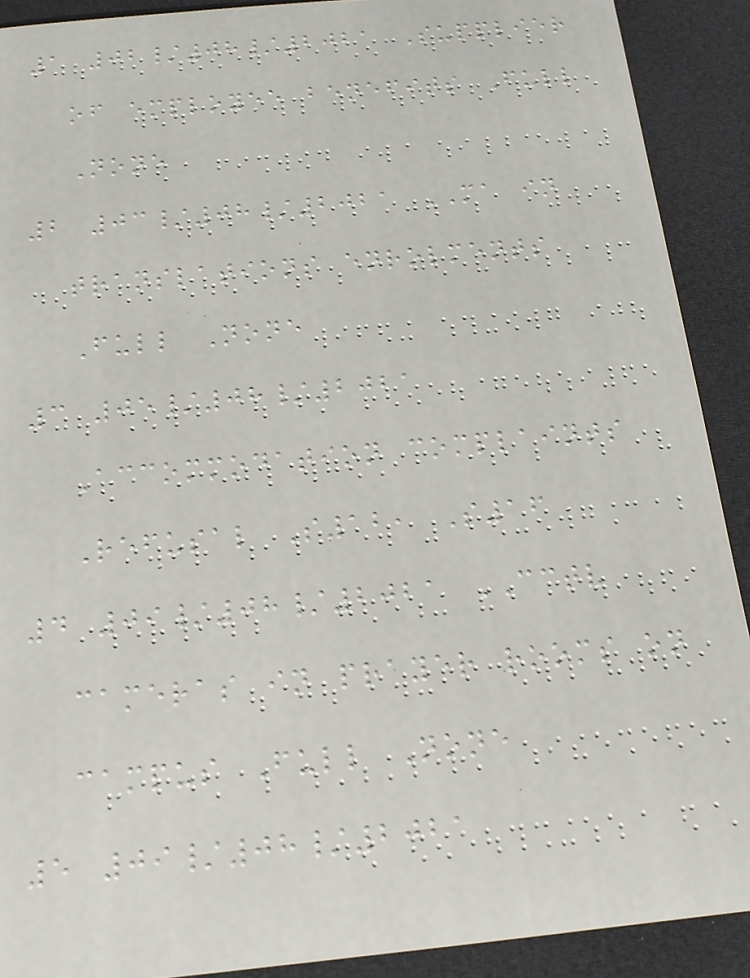1 02/08/2021 Supplier
of employee benefits Full
None
2 03/08/2021 MA in
translations enrolments
Full None
3 05/08/2021
Accommodation complaints
Refusal S12, S16
4 09/08/2021 CCTV
cameras in prayer rooms on
campus Full None
5 09/08/2021
